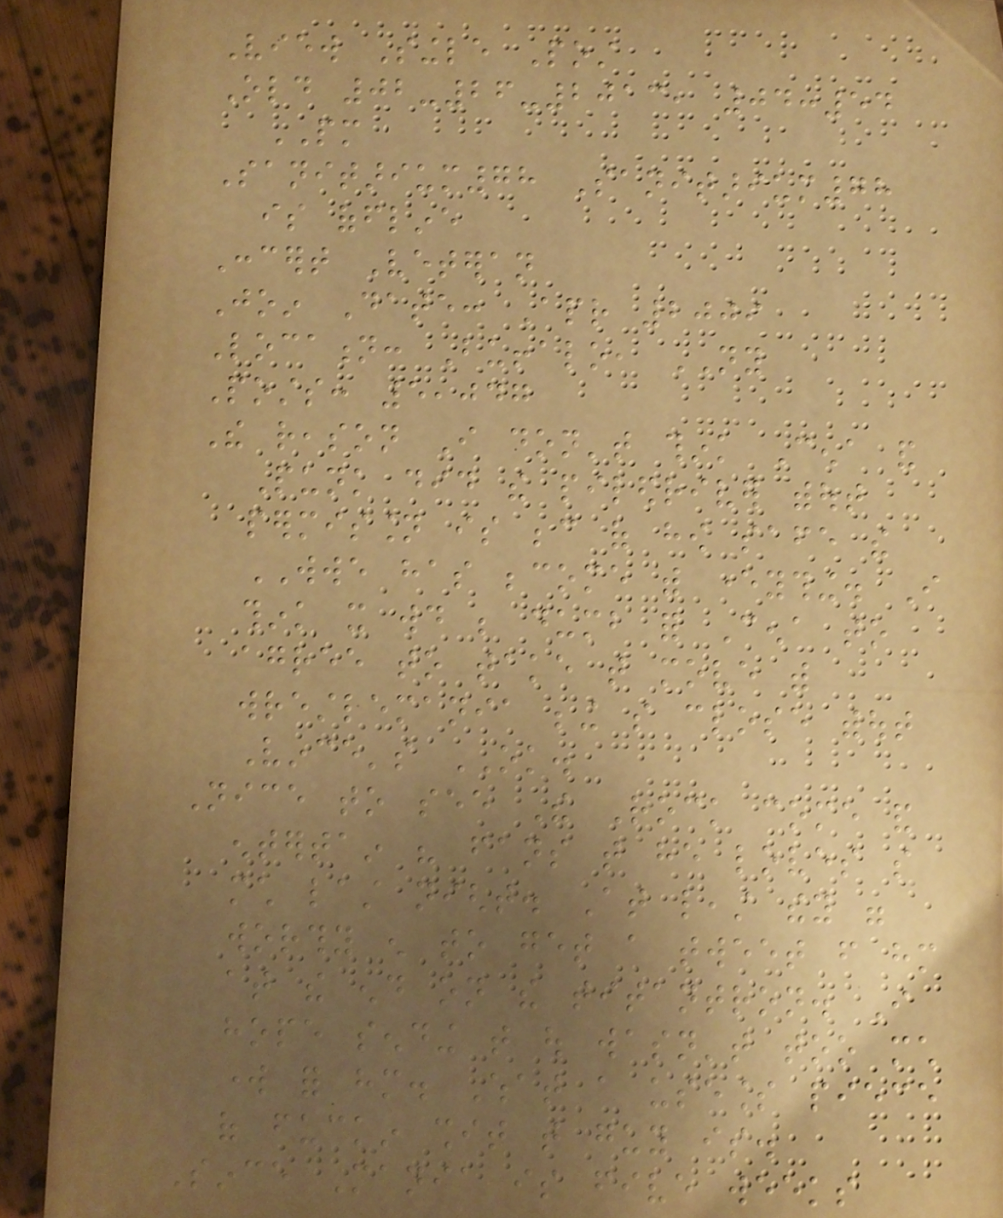View Single Post
Old 02-26-2013, 04:54
PM
Sanitarium78 Sanitarium78
is offline
Concert Veteran
Join Date: Apr 2009
Location: Buffalo, NY
Posts: 5,047
The reason I don't think Cena and
Punk did the piledriver without
permission is because of how safe the
WWE has become with everything. I
think it would be dumb for Cena to
agree to take that move with
wrestlemania being so close without
Vince's OK.
Nice to see The Rock come and
entertain his fans that he loves so
much last night. At least they were
worthy enough to get a tweet from him
at the end on the titantron. I
hope sending that out wasn't too much
work for him. What a useless piece
of fuckin shit that guy is.
Since Mania is five weeks
